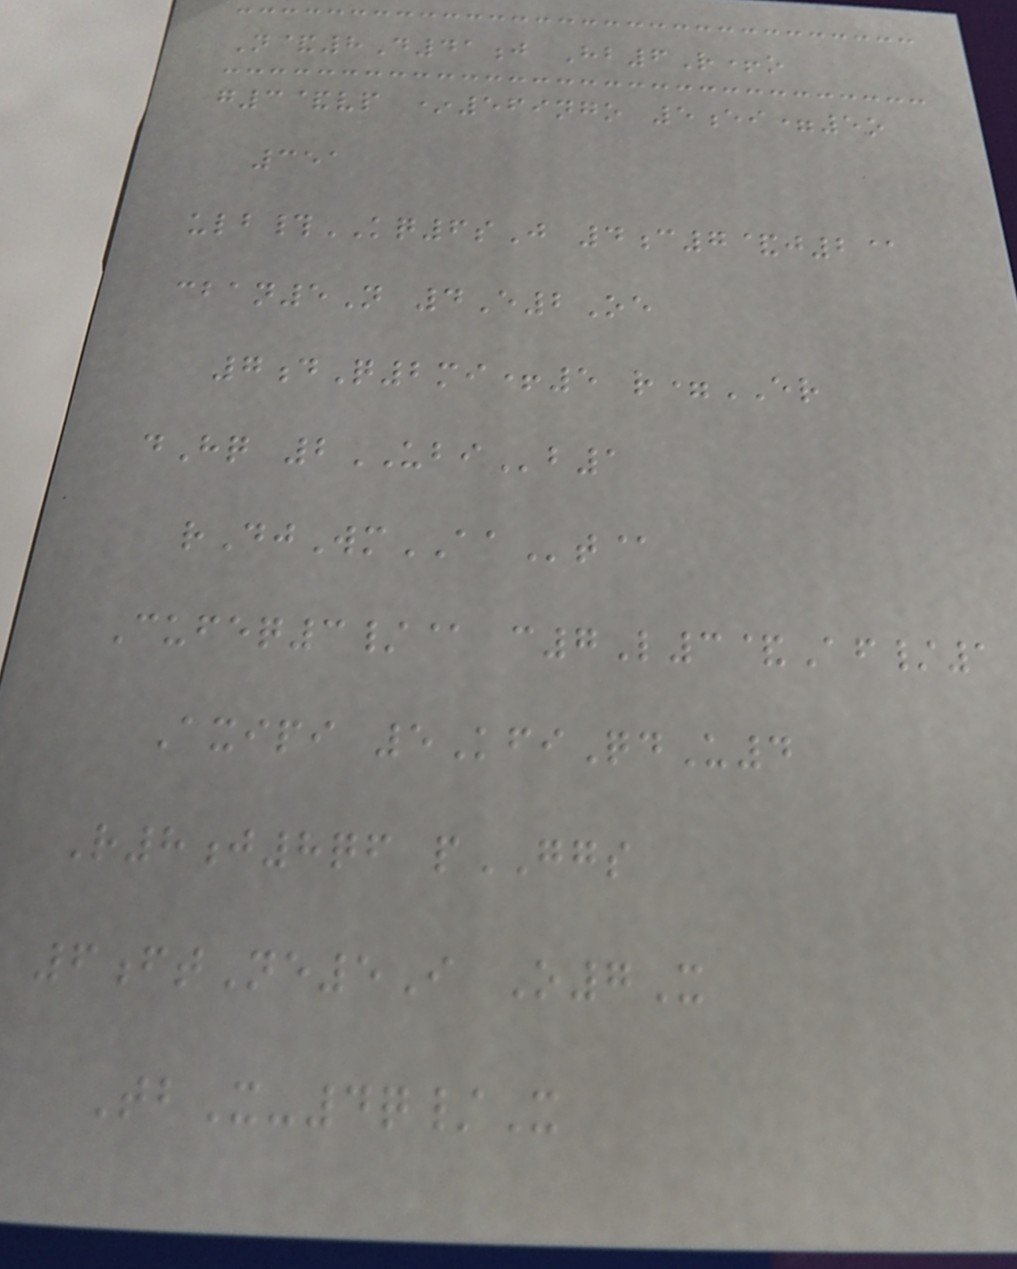N&8D41j Hb6R+o
g3&vp *569ngo 5ei=5o
351
ulb#KQ6sJ 4c7&j2@
cban5N 4E2Oe
7dQ2mi+5 r=ER
dHq 2UBIb1
rDjWmAAt@
Cufeq3/@ c7L3&Af/1
Axipi 5KfiQdU4
R8j8qf pGGS
6ftNe5I O7X
TbX-4q/X
